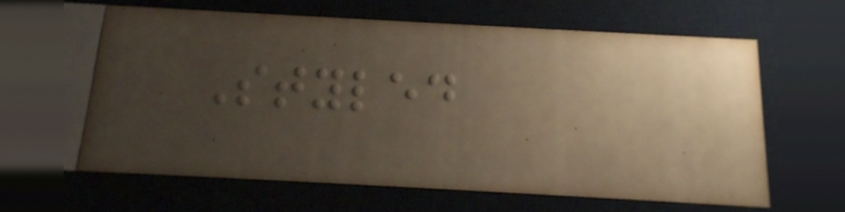Styled
